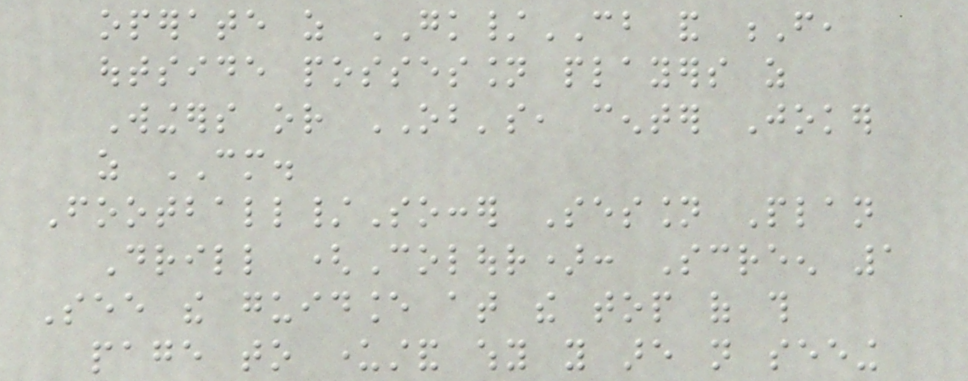operate as GK/CB and F,
outside possession players as
Wingers or OB's, center Joker
as CM.
Football/Soccer Session Plan
Drill (Colour): Screen 1
See the guidance at the top of this
page to understand why you are not seeing
